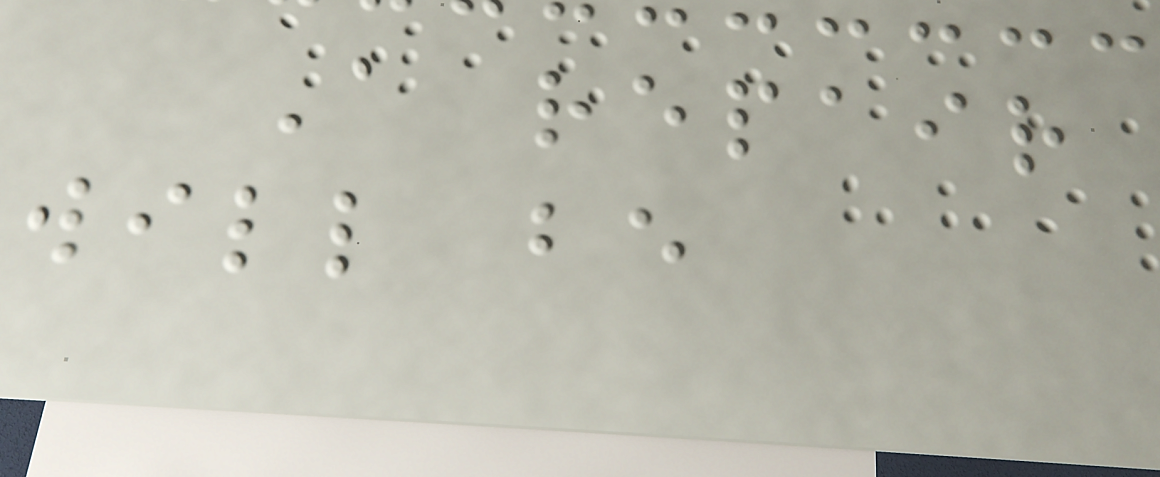A repair
will be
